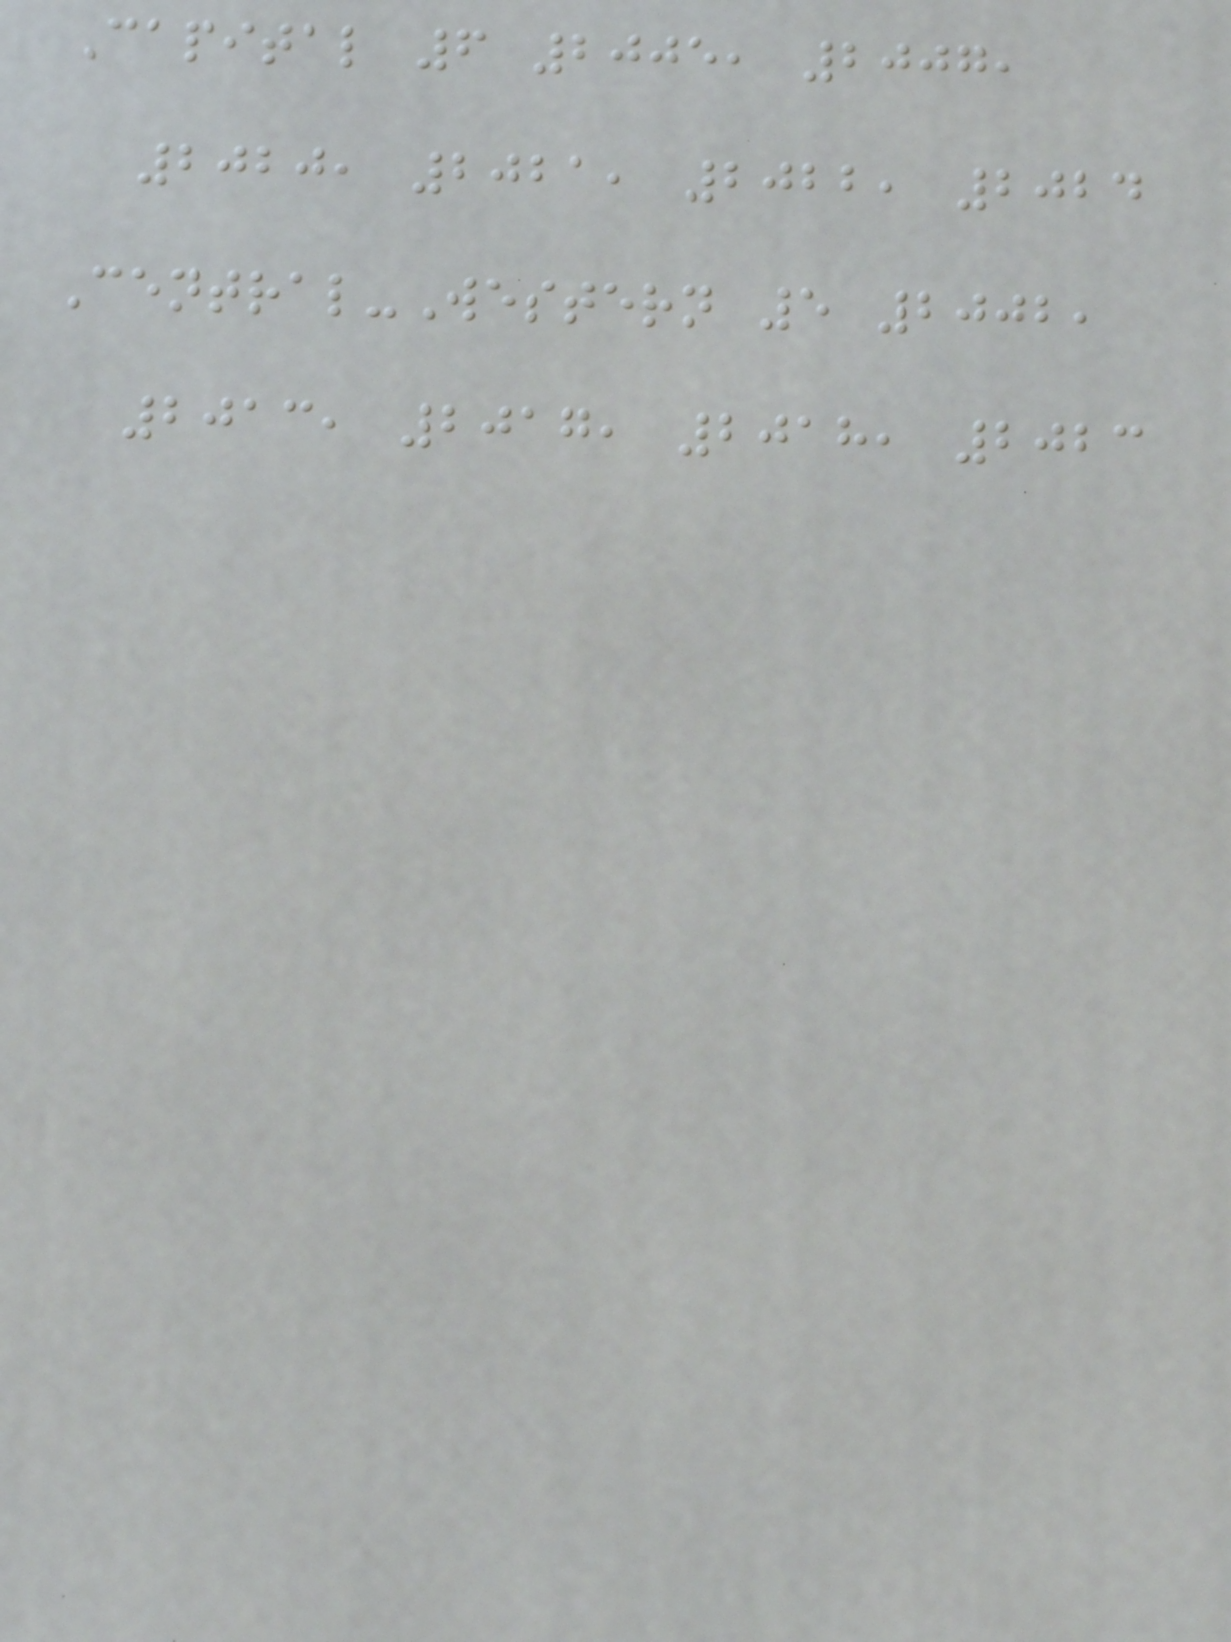Capital 6 2005, 2007,
2020, 2021, 2022, 2024
Central-Western 5 2002,
2013, 2017, 2018, 2023
